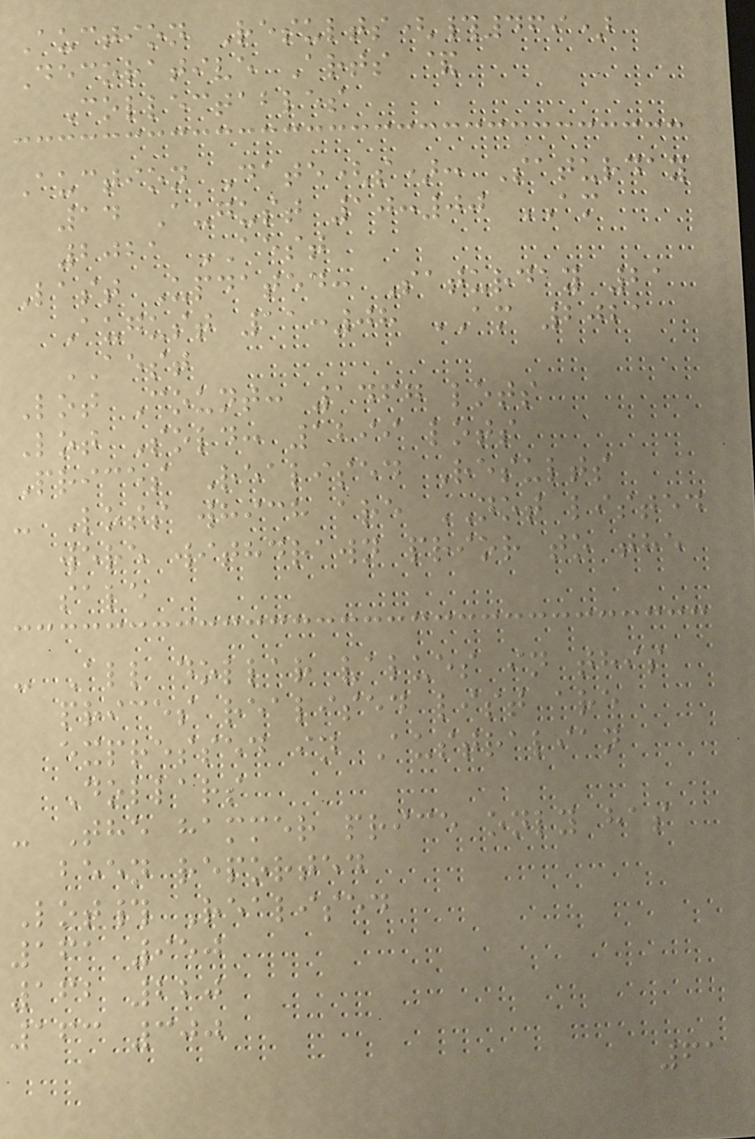Auction Results(#469)
Decorative Arts &
Collectables
Auction Date(s): Saturday
14 August 10:00 AM
2021 AEST
Last Updated: Saturday 21
August 11:08 AM 2021
AEST
Lot Count: 1467 lots
Lot Sold: 1299 lots
Prices Realised Results
- Lots which are NOT listed
were withdrawn prior to the
sale
- All dollar values in this
prices realised list are
expressed in Australian
Dollars
- The hammer price only has
been reported
Lot# Realised
161 950
162 220
163 300
61
